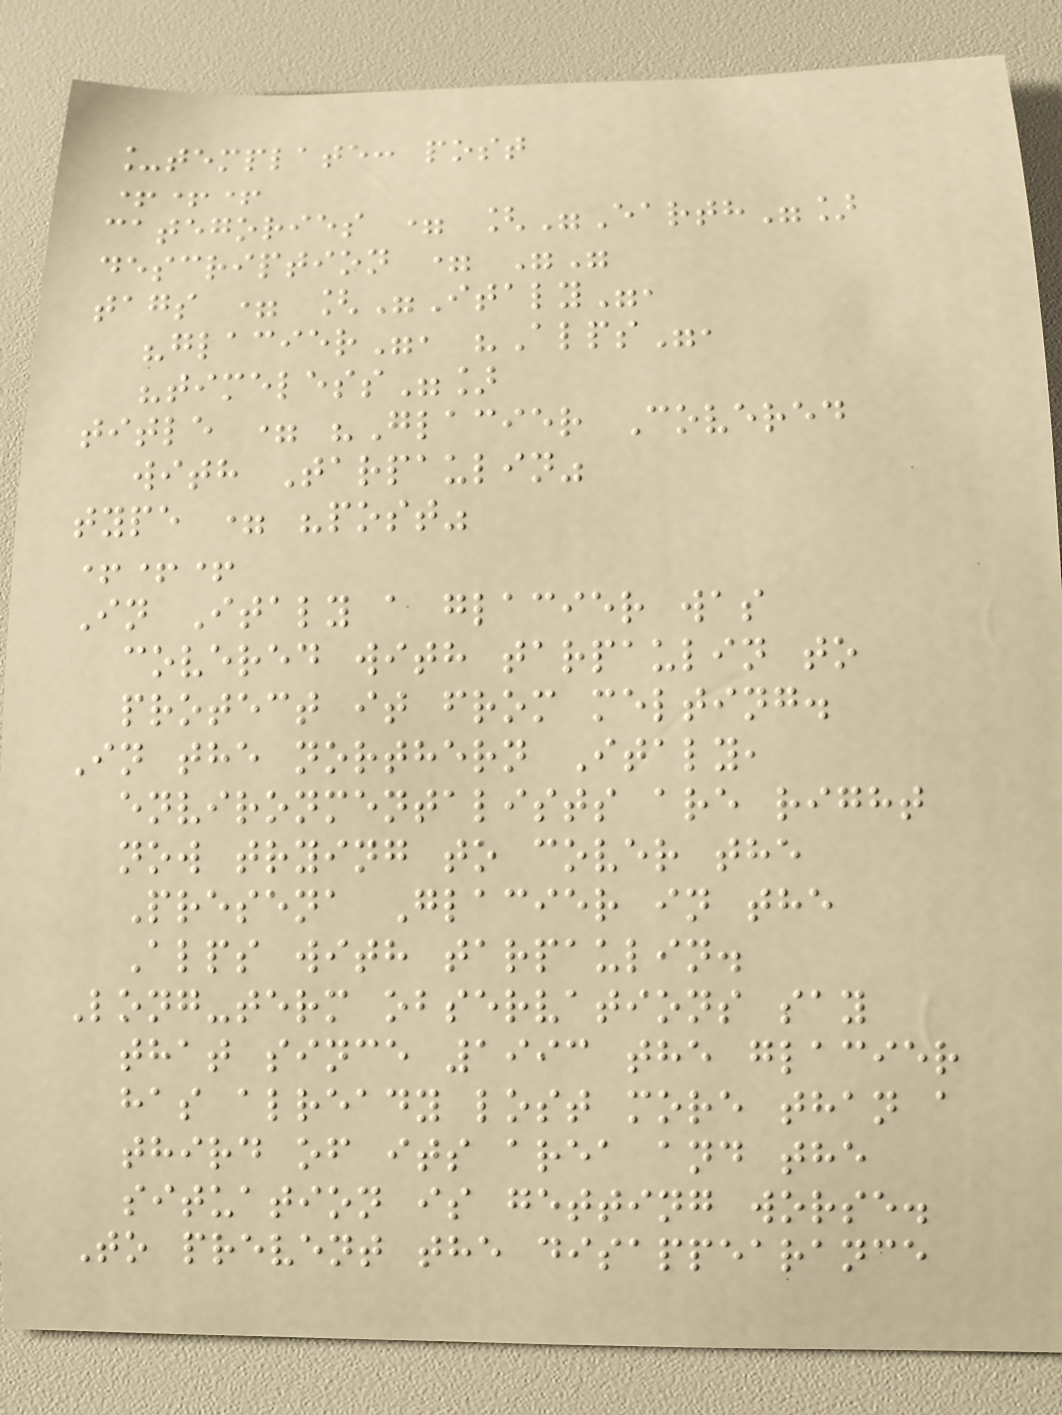_template: post
+++
categories = ["Earth"]
description = ""
tags = ["Italy",
"glacier", "Alps",
"timeless"]
title = "Glacier Covered
with Tarpaulin"
type = "post"
+++
In Italy a glacier was
covered with tarpaulin to
protect it from melting.
In the northern Italy,
environmentalists are right
now trying to cover the
Presena Glacier in the
Alps with tarpaulin.
Long-term observations say
that since 1993 the glacier
has already lost more than a
third of its area and the
situation is getting worse.
To prevent the disappearance
